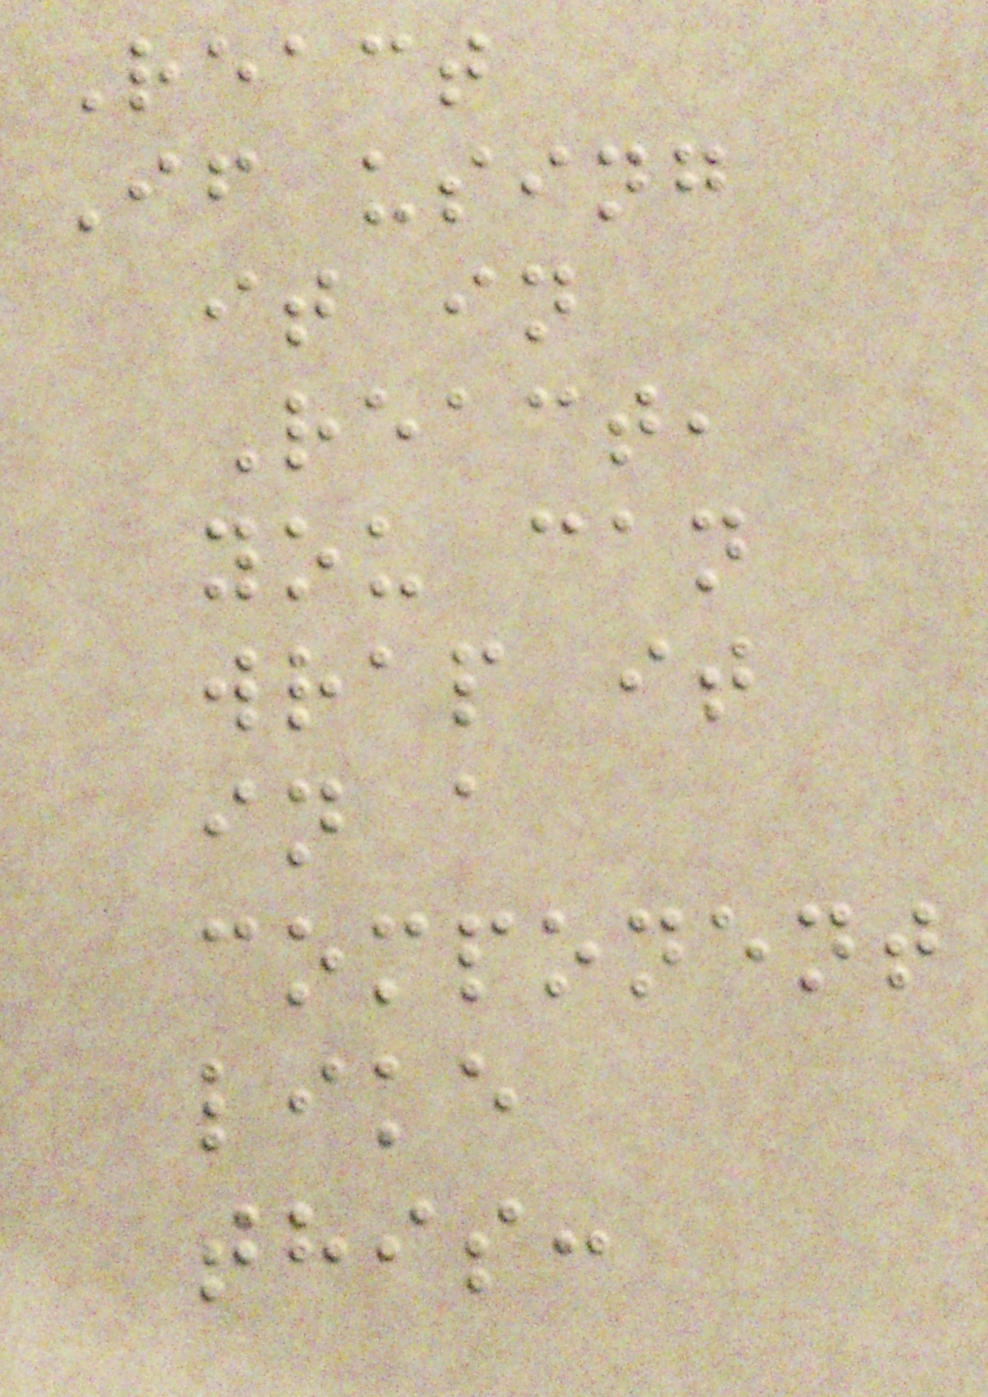React
If using
it in
React,
you can
wrap it
in a
component
like
this:
